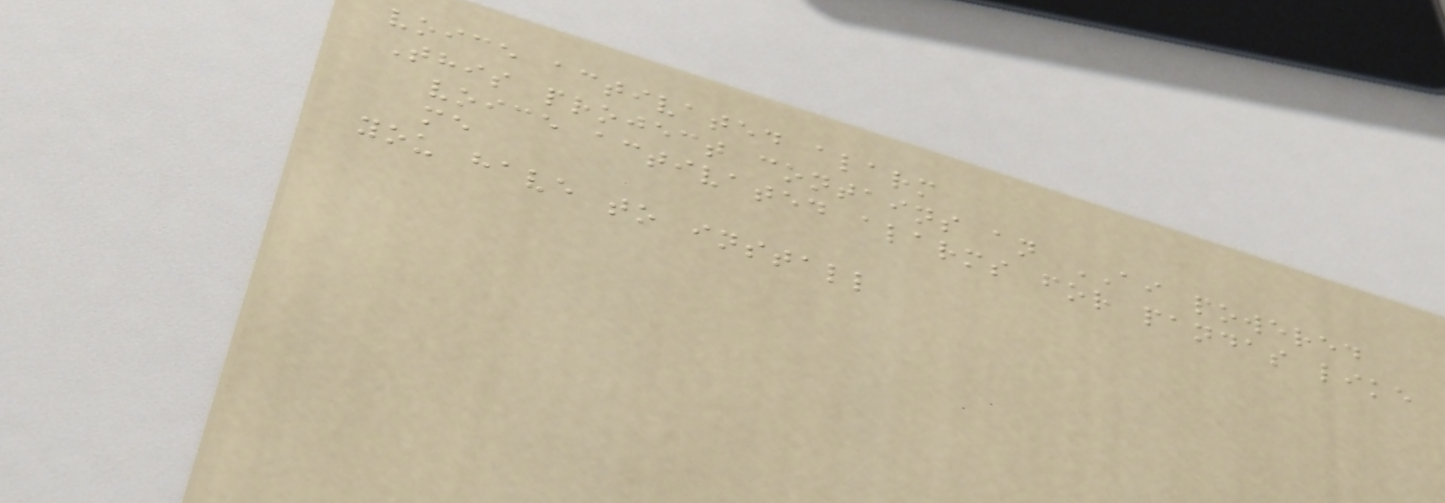voice activated alarm
This project contains an AI powered
voice activated alarms for pandas like
me
you have to install
